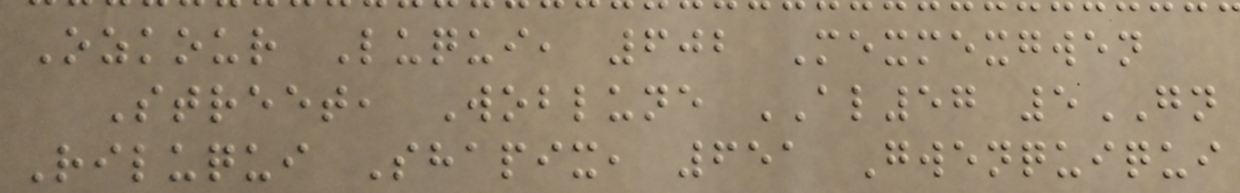Ozkour Luqui, 602 Mexmexgwen
Street, Woblune AL57 5GN
Riluqui Shapix, 651 Gwenquiqui
